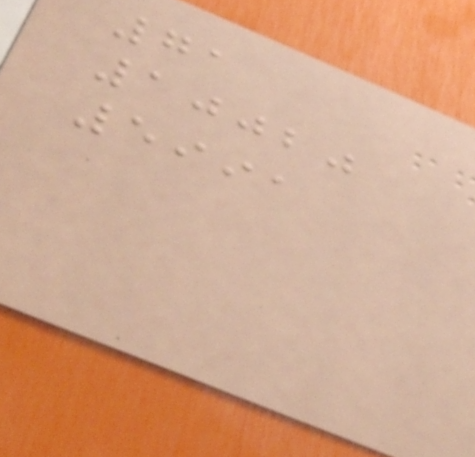71
10020
5991
